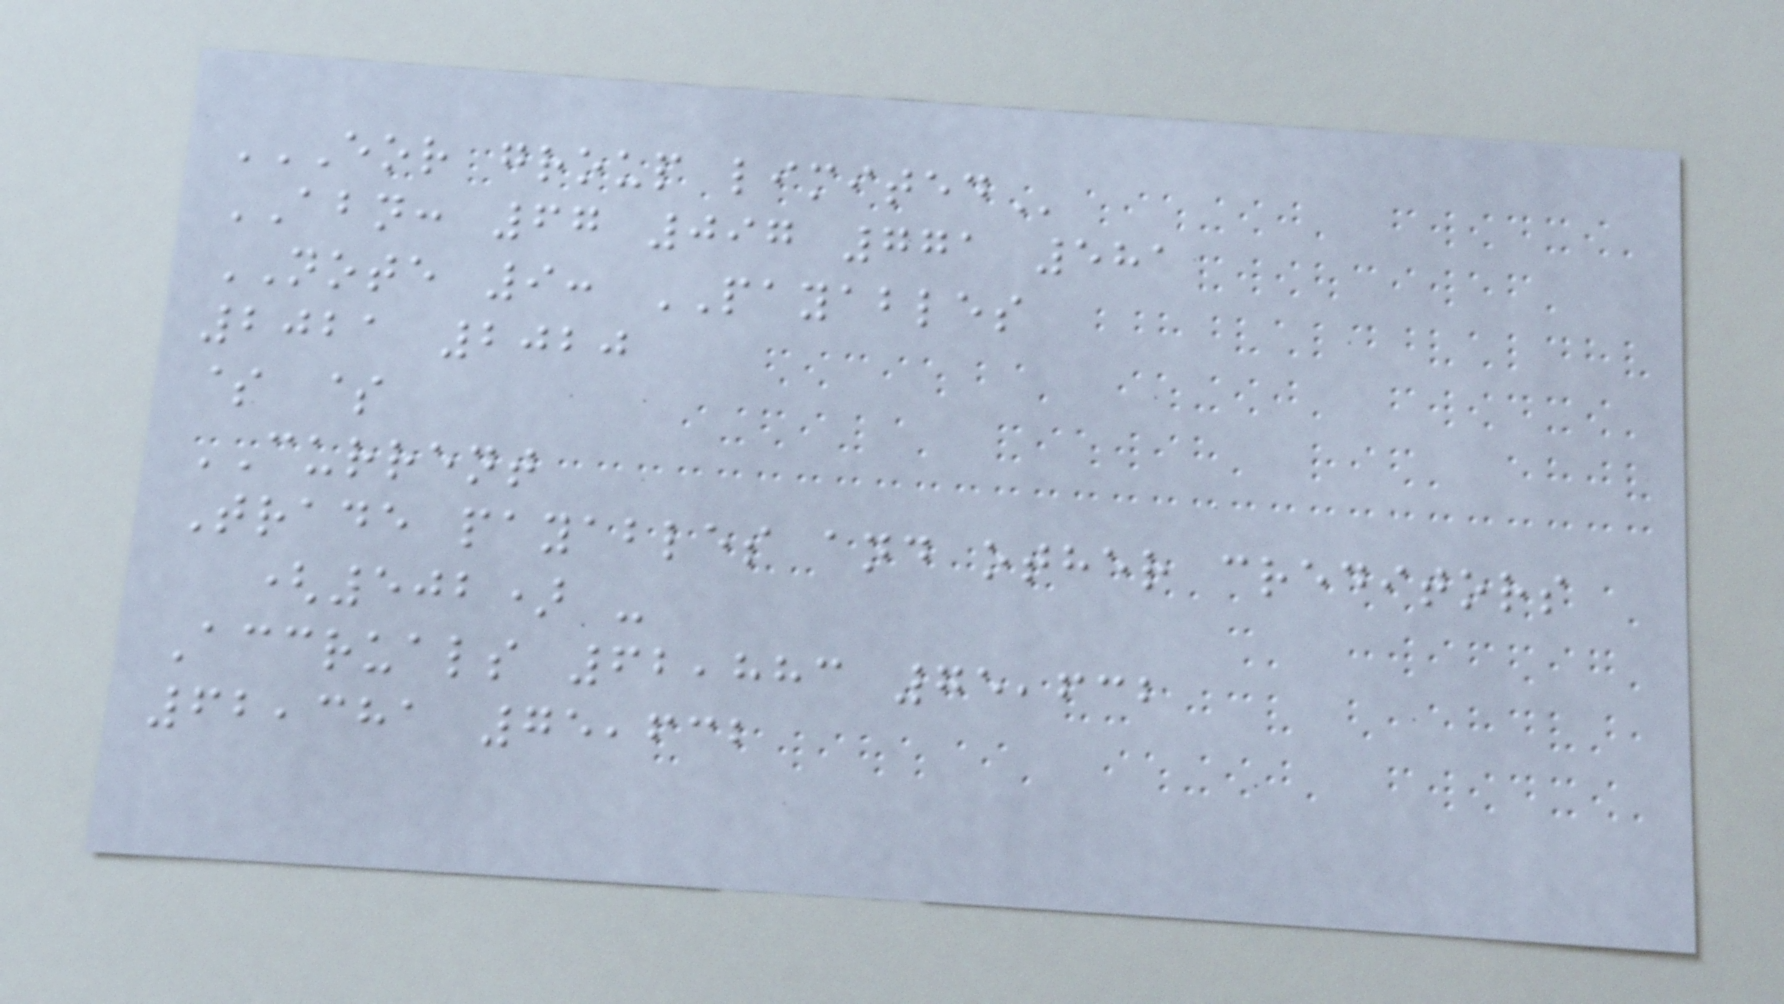EOR GROUP LIMITED
ABN: 67 097 771 581
NOTE 9: PAYABLES
2021 2020
$ $
CURRENT
Trade payables and other creditors
(502) -
Accruals 62,883 75,632
62,381 75,632
